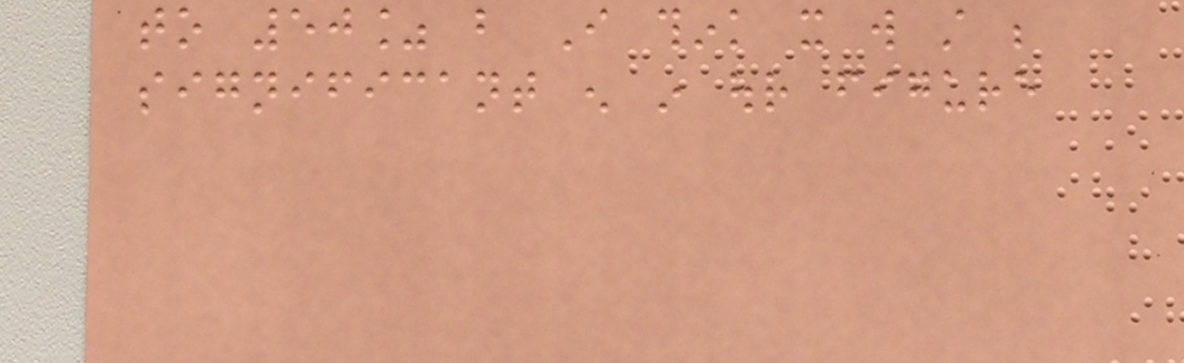to 50% but I think it will still be
significant enough in our figure
